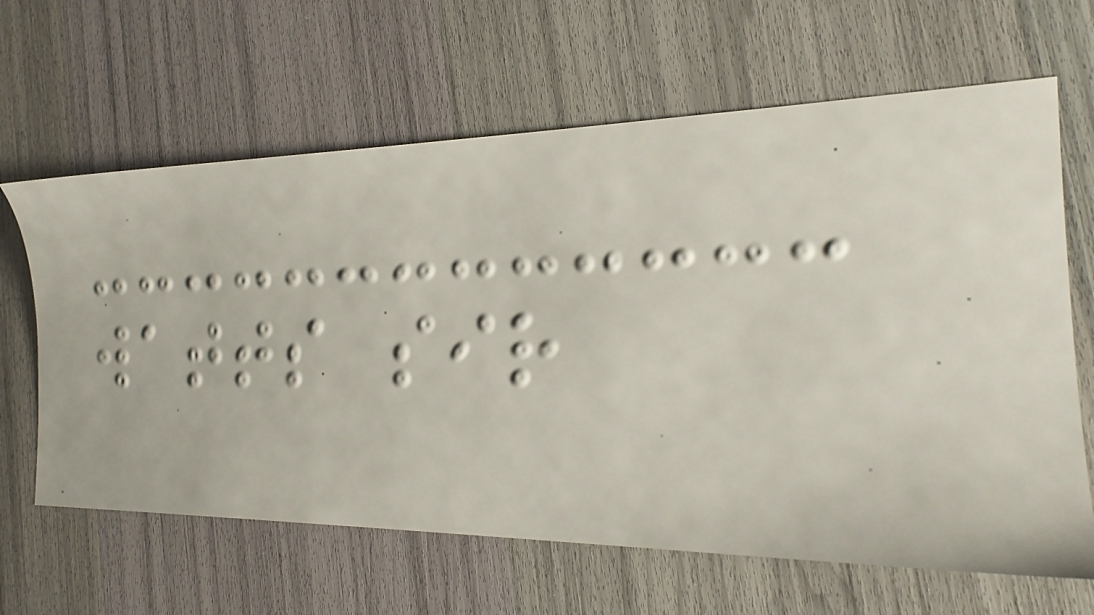watts sir
